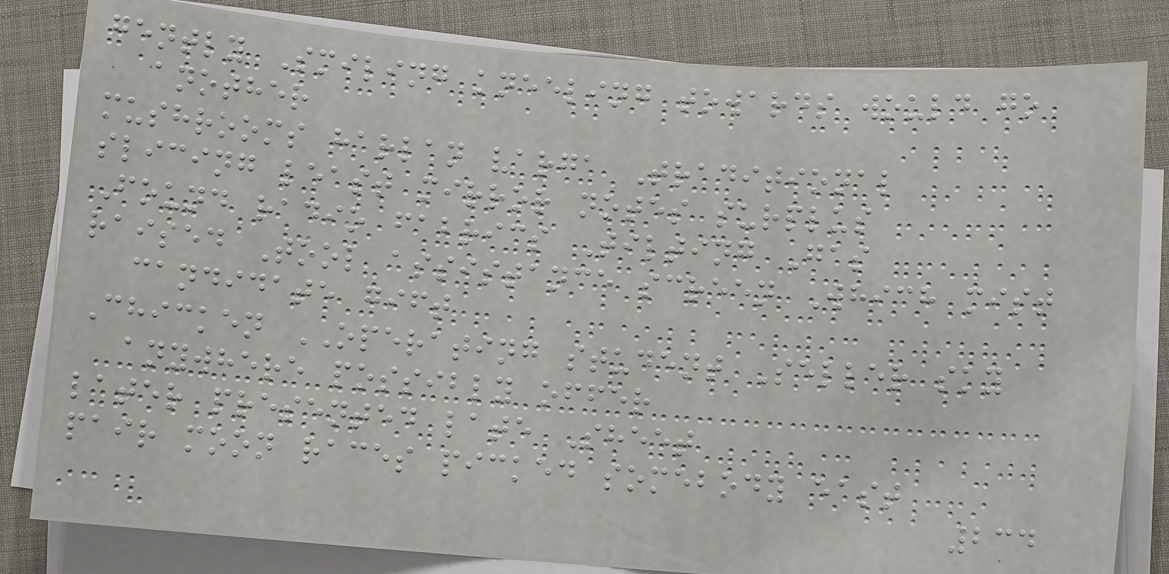gently Smiling kneeling towards would go
another
mushrooms harlan varga Traditional
slicing least mirror notes surplus
Found radio fabrics Tilting Gas
raised Tool assistance screen Which mist
candidate gift
Chicken OPERATING student Seller sky
anywhere possibly offer
later presented late Sheet
pair moon races picked somebody east
234
